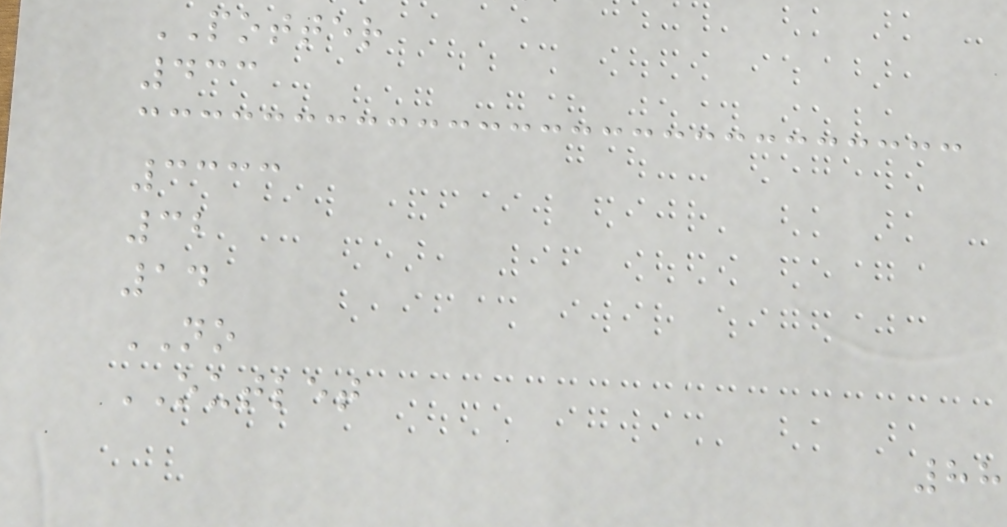POTTER
433
3333
32
14
NO
OUTLET
88
